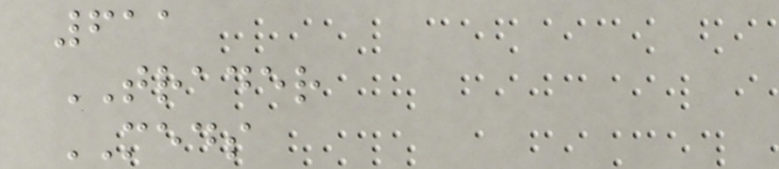611
TRADER
MEDS
